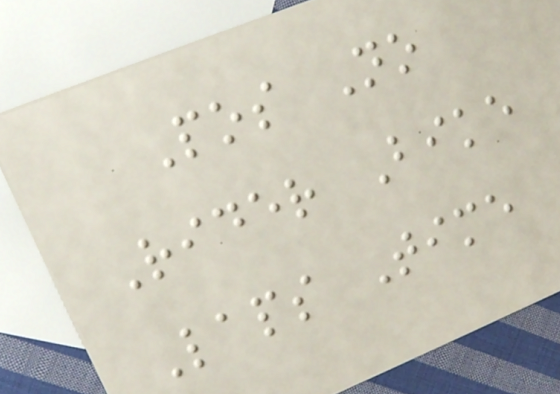Pos No
Rider Bike
Laps Time
